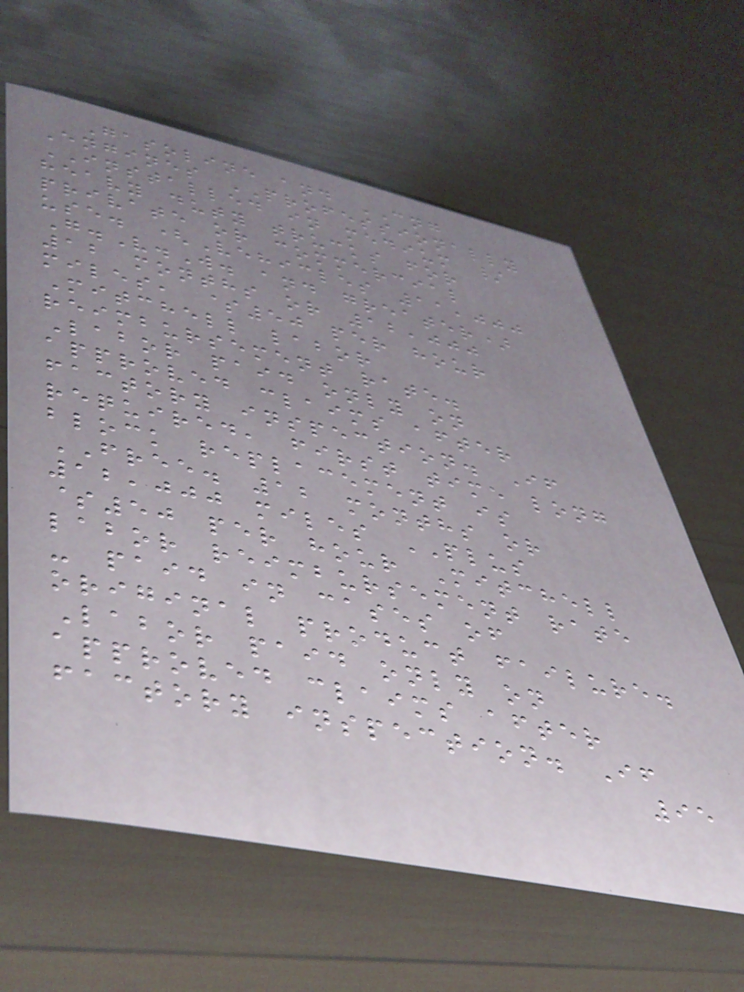Gasoline and CNG
Engines PROFESSIONALLY
INSTALLED in medium /
heavy duty trucks for
private or commercial
use. (Vehicles 11,000
G.V.W. and greater)
12 months or 12,000
miles, $50 per hour
Mitchell labor
reimbursement rate.
Labor paid only on
approved claims after
factory inspection. If
required, first time long
block replacement is
FREE. 12 months or
12,000 miles PLUS
$50 per hour Mitchell
labor reimbursement rate
- paid in cases of
original product failure.
Labor paid only on
approved claims after
factory inspection. If
95
